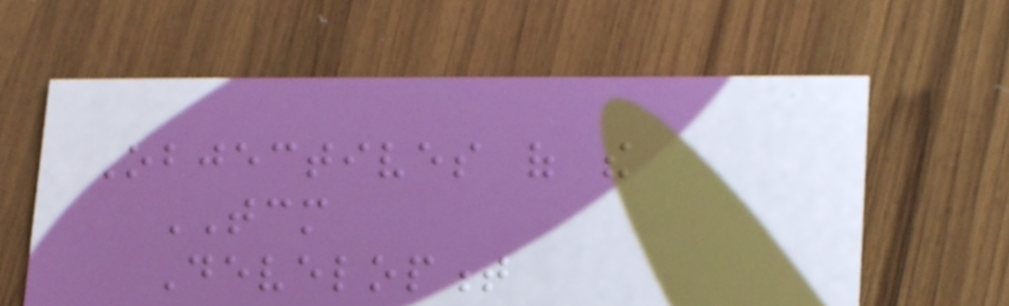Objectives of the
TCM
Development
